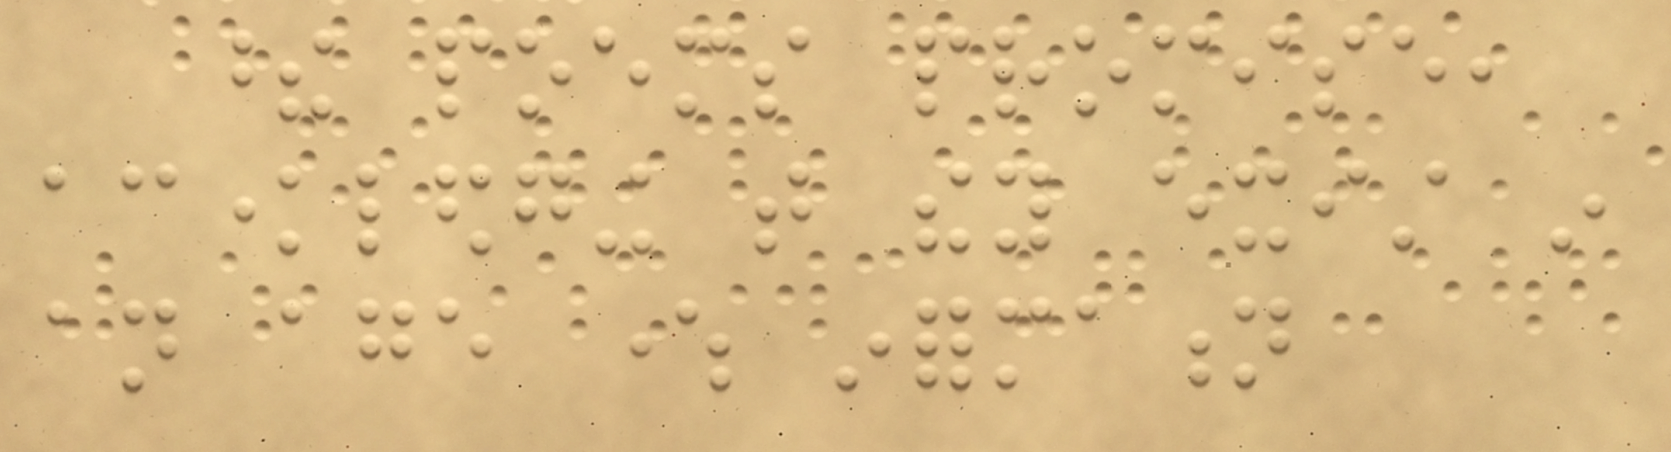these poems promise,
acknowledging that they exist in
an age where information
